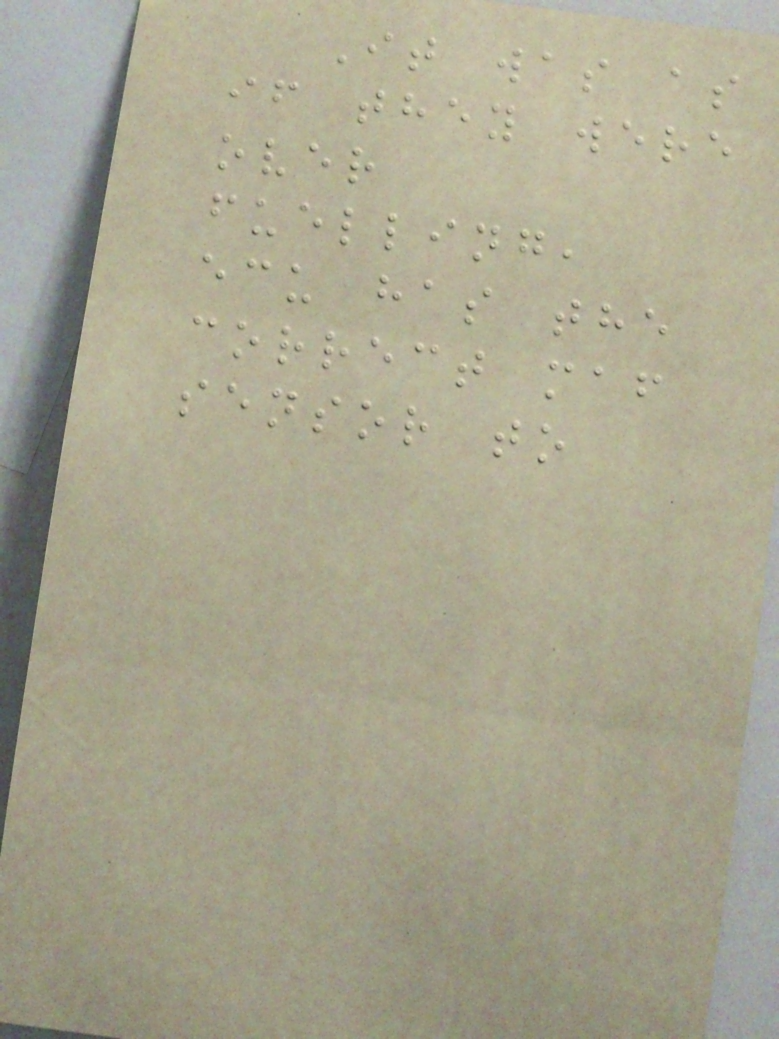It was as
if they were
over
fuelling,
ecu has the
correct maf
sensor to
